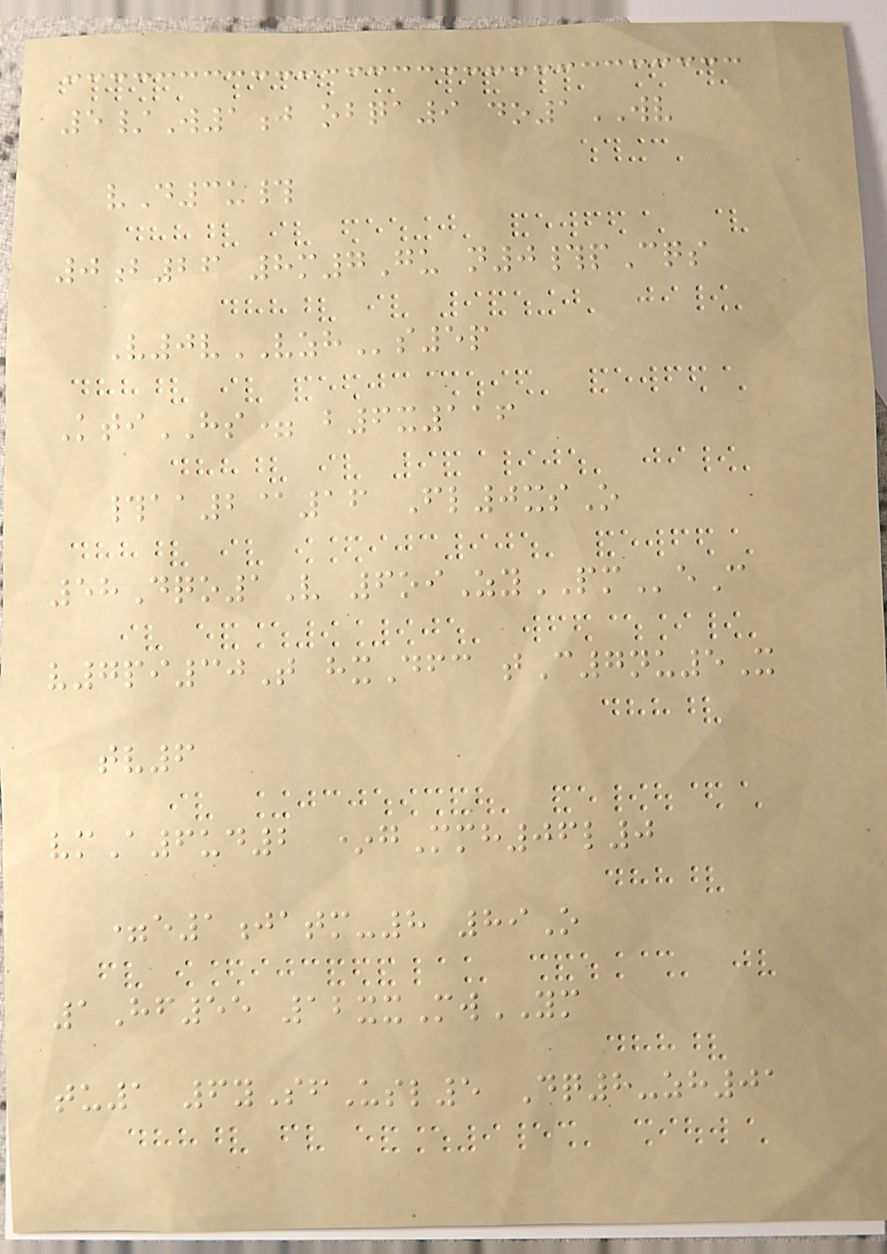5/W1j obqa9 do1WV
vD3u#
0b26 8m7Gu n0#pCqs
V0vVZHs5p
KtiHS= b6x116
#aa2@16 Fl0xsO
58Dqo1V 6oiZyPMeC
v7pi30T hxDfc tC7nu5X
tv6
vmA6ud2 *gMmh06l0
=e1jatm-8 89O
1Hf55 12xxMwYM
tu1 6ySfUsl5 Dq8-zh01
